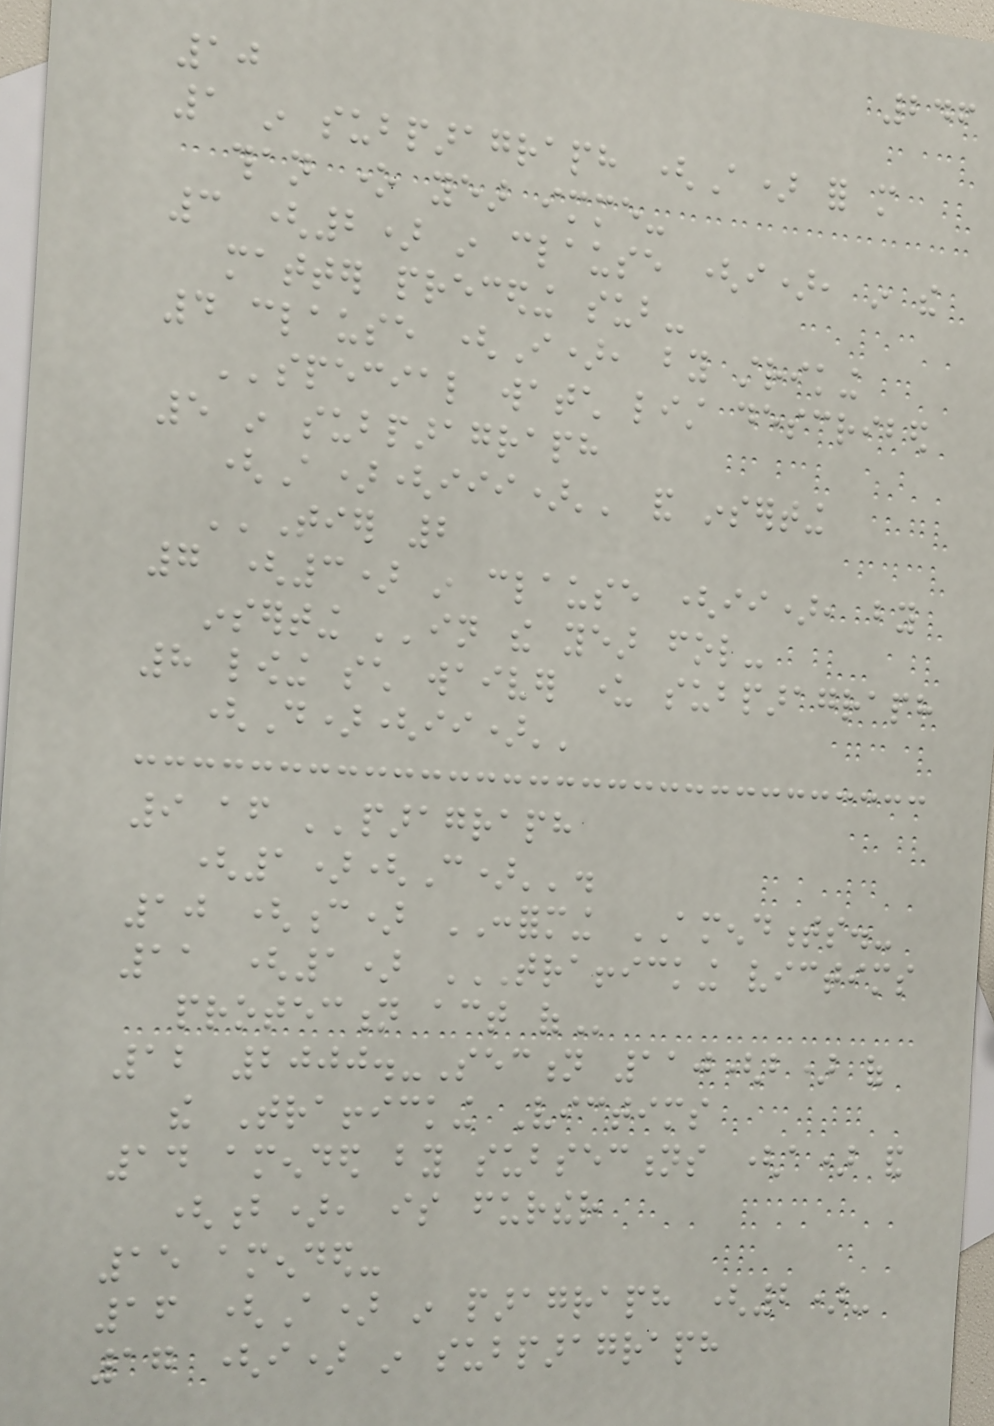246
10
1 in subparagraph (A) for more
than one year imme-
3 (2) in clause (i), in the
matter preceding sub-
4 clause (I), by striking
''special watch list described
5 in subparagraph
(A)(iii)'' and inserting
''Tier 2
7 (3) in clause (ii), by
inserting ''in the year fol-
8 lowing such waiver under subparagraph
(D)(ii)''
9 after ''paragraph
(1)(C)''.
10 (c) CONFORMING AMENDMENTS.-
11 (1) TRAFFICKING VICTIMS
PROTECTION ACT OF
12 2000.-Section 110(b) of
the Trafficking Victims
14 amended by subsections (a) and
(b), is further
15 amended-
16 (A) in paragraph (2)-
17 (i) in subparagraph
